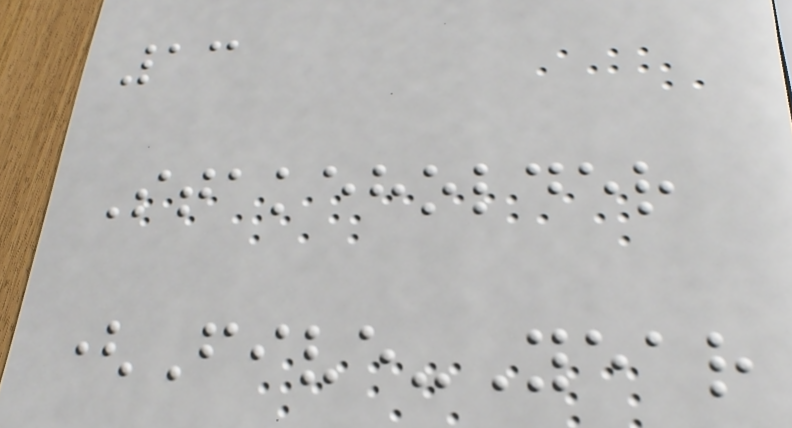13
Stakeholder
(Five-Year
